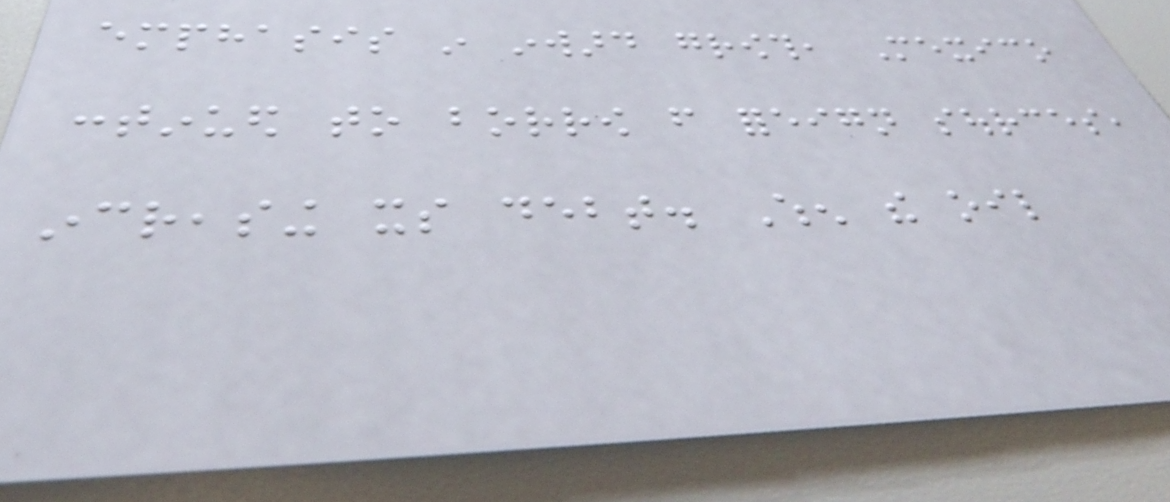emphasis in inward growth, Mexico
continued to borrow from foreign sources,
increasing its debt. When the oil
